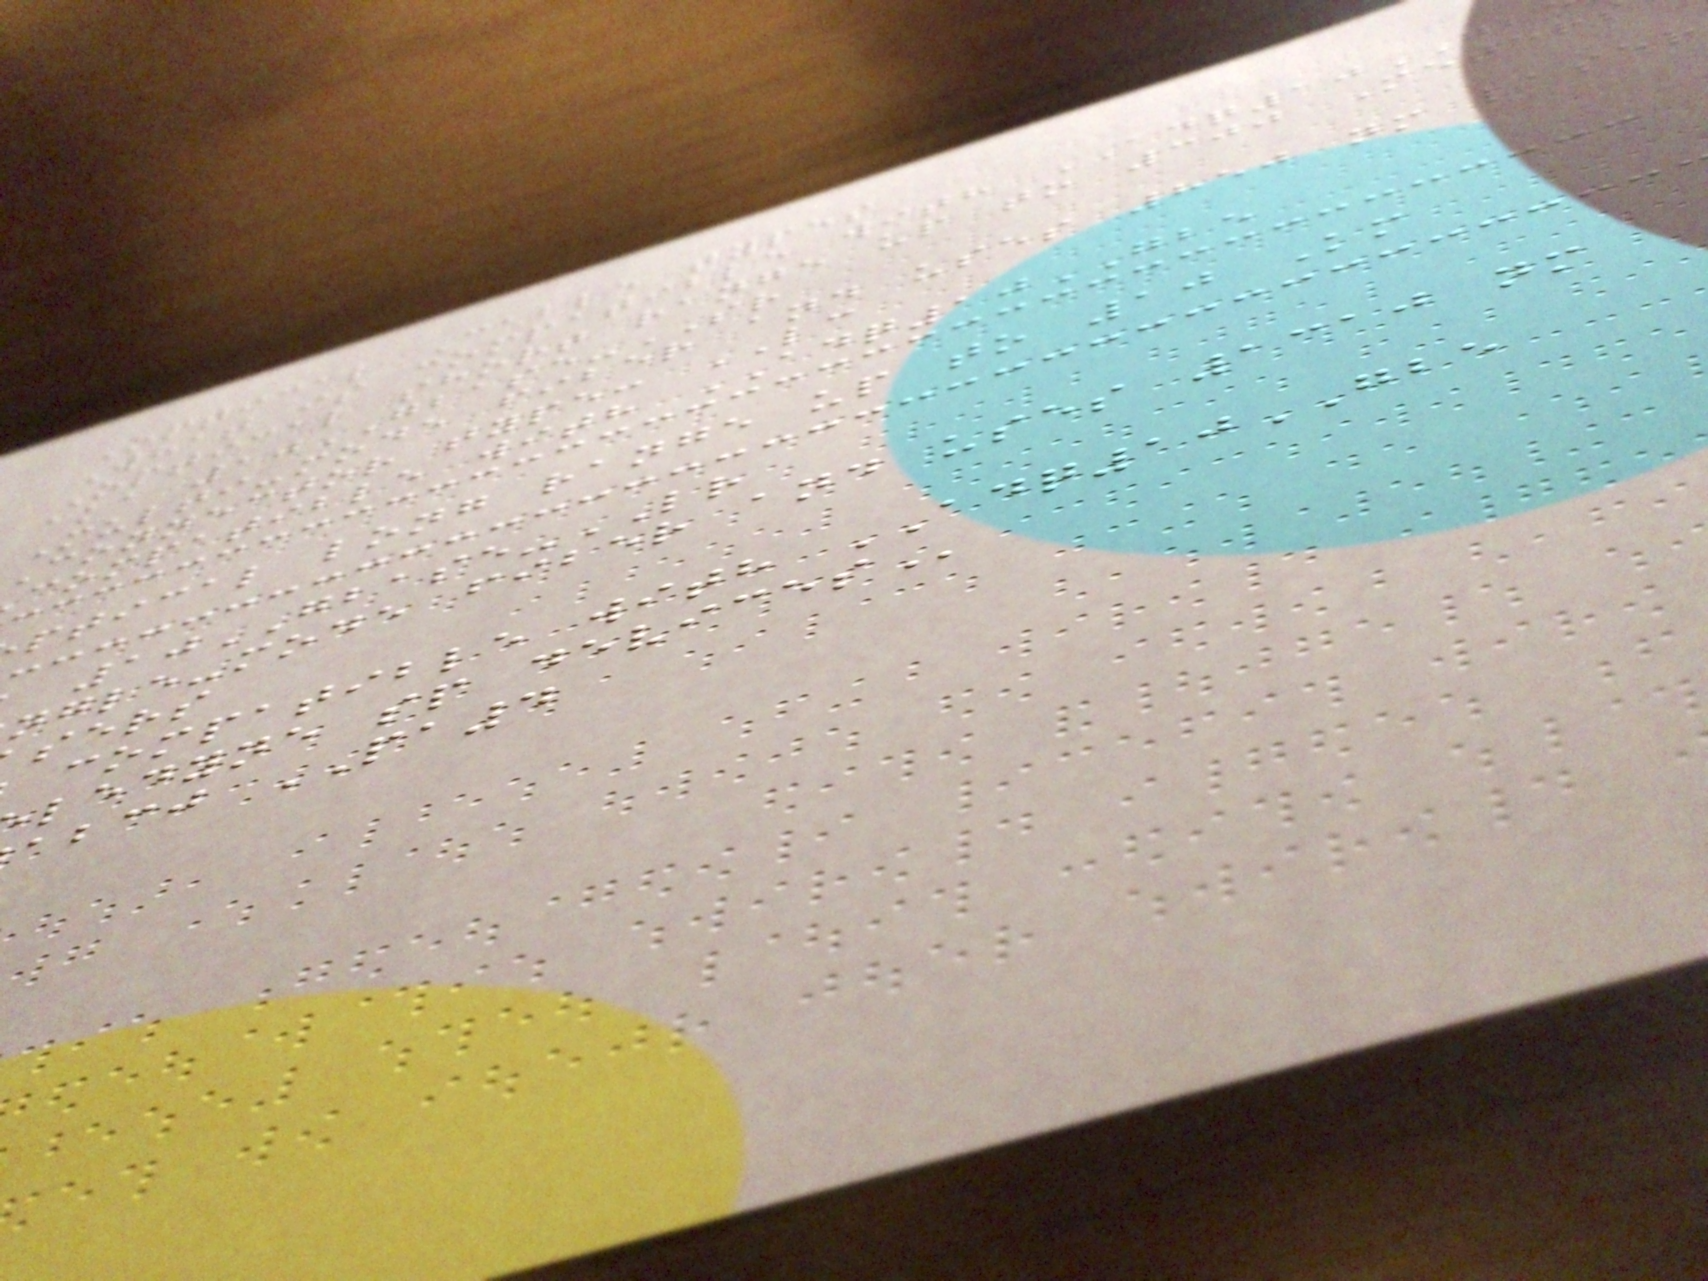Optical Cable types
What is compatible with ADQ10GB
Optical short range up to 300 Meter
aka 10GBASE-SR
Multi-mode fiber and uses 850 nm laser
Connector type: LC
compatible with ADQ10GBE
ptical long range up to 10 Km
10GBASE-LR
ngle-mode fiber and uses 1310 nm
sers
compatible with ADQ10GBE
ledyne sp
abcj PA4
